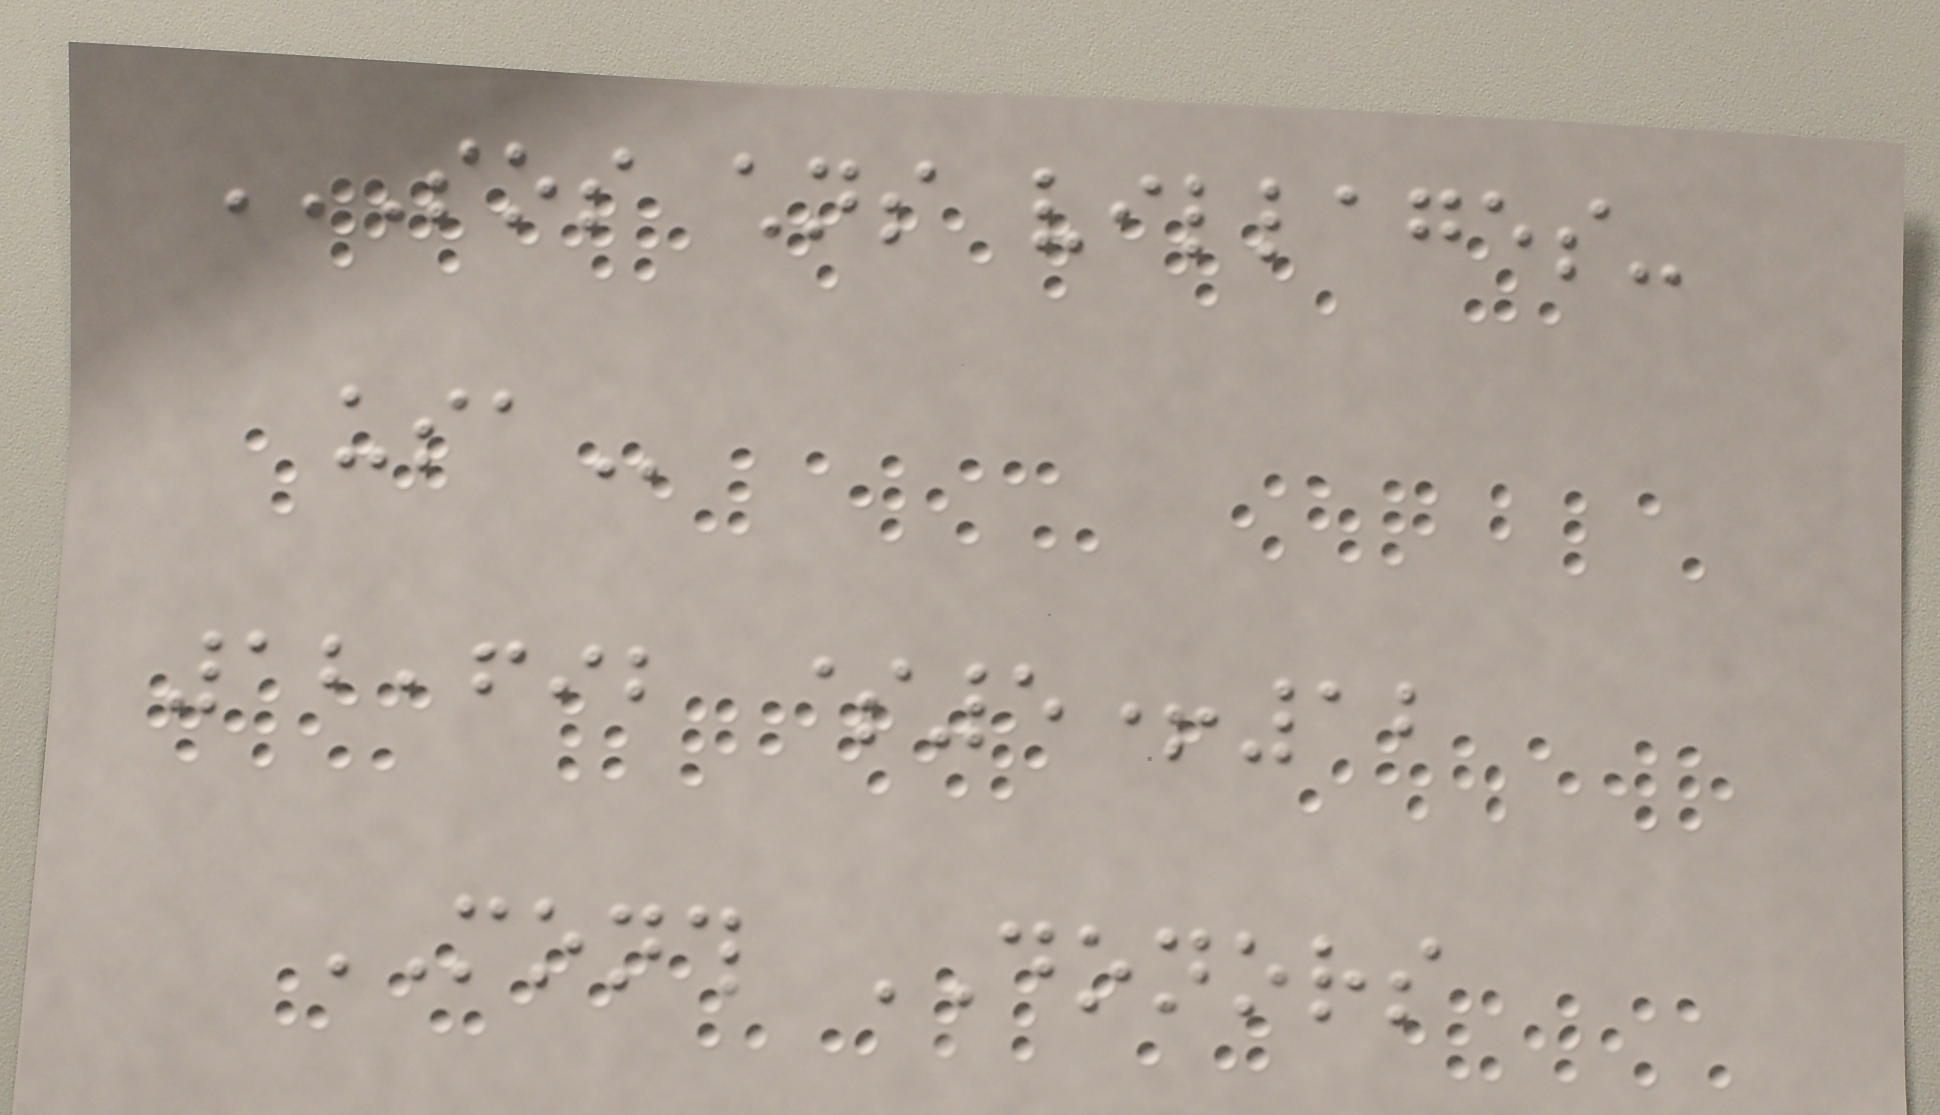SOS CHILDRENS VILLAGES-
USA
12,692 $5+12
MONTH DONORS
